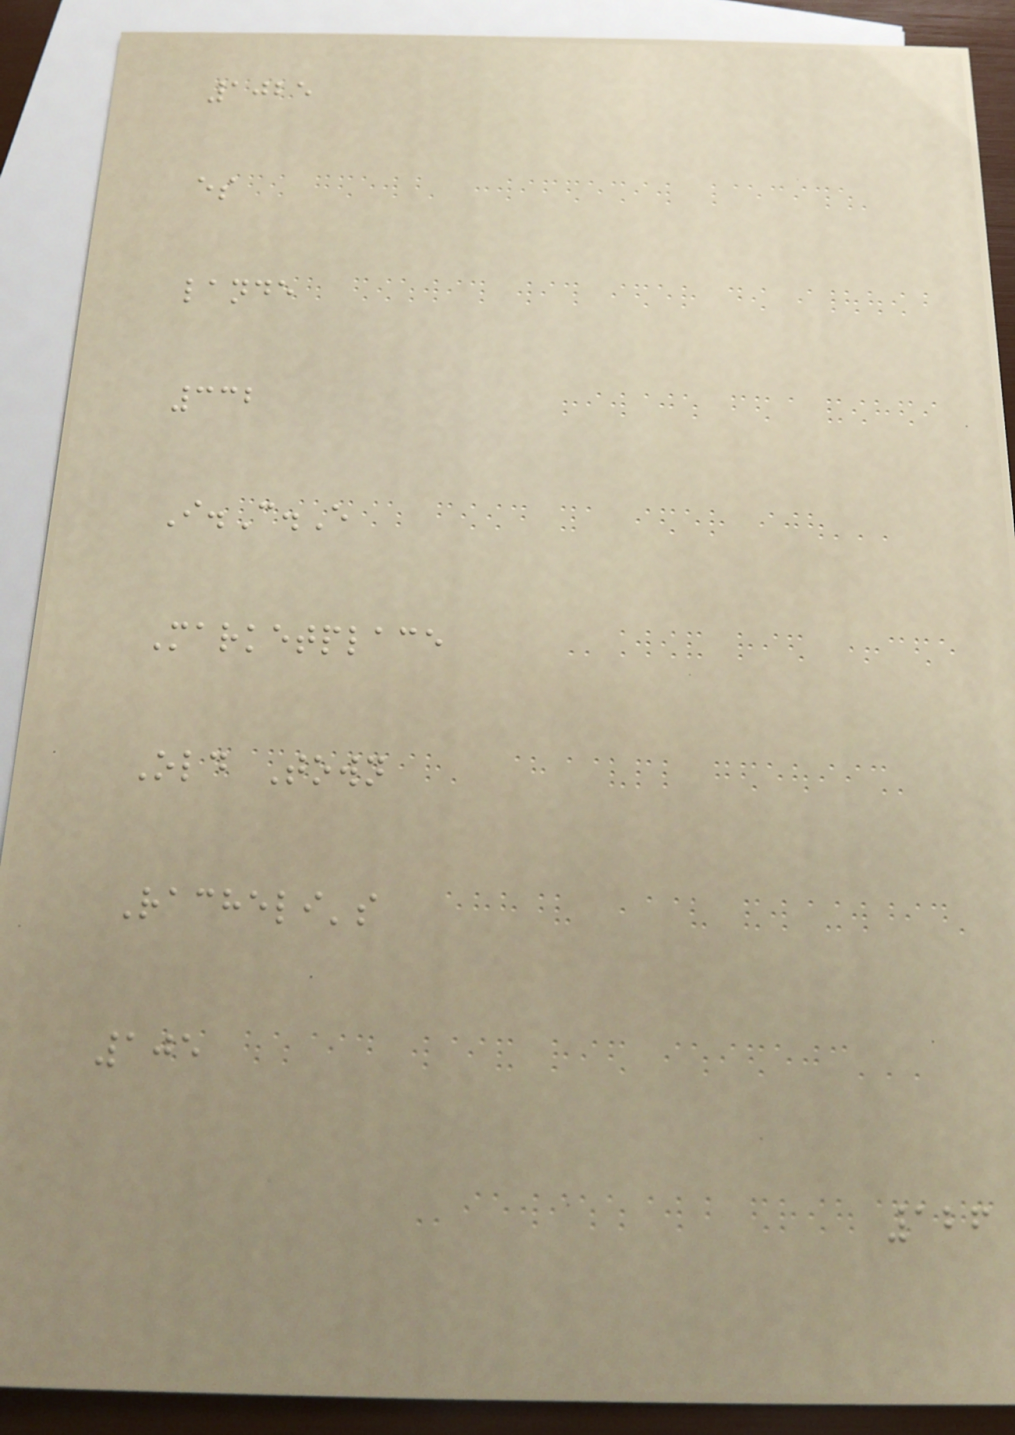1025
es
lande
332
I.C.E
Marketplace
Old Town
Racheli's
105
126
